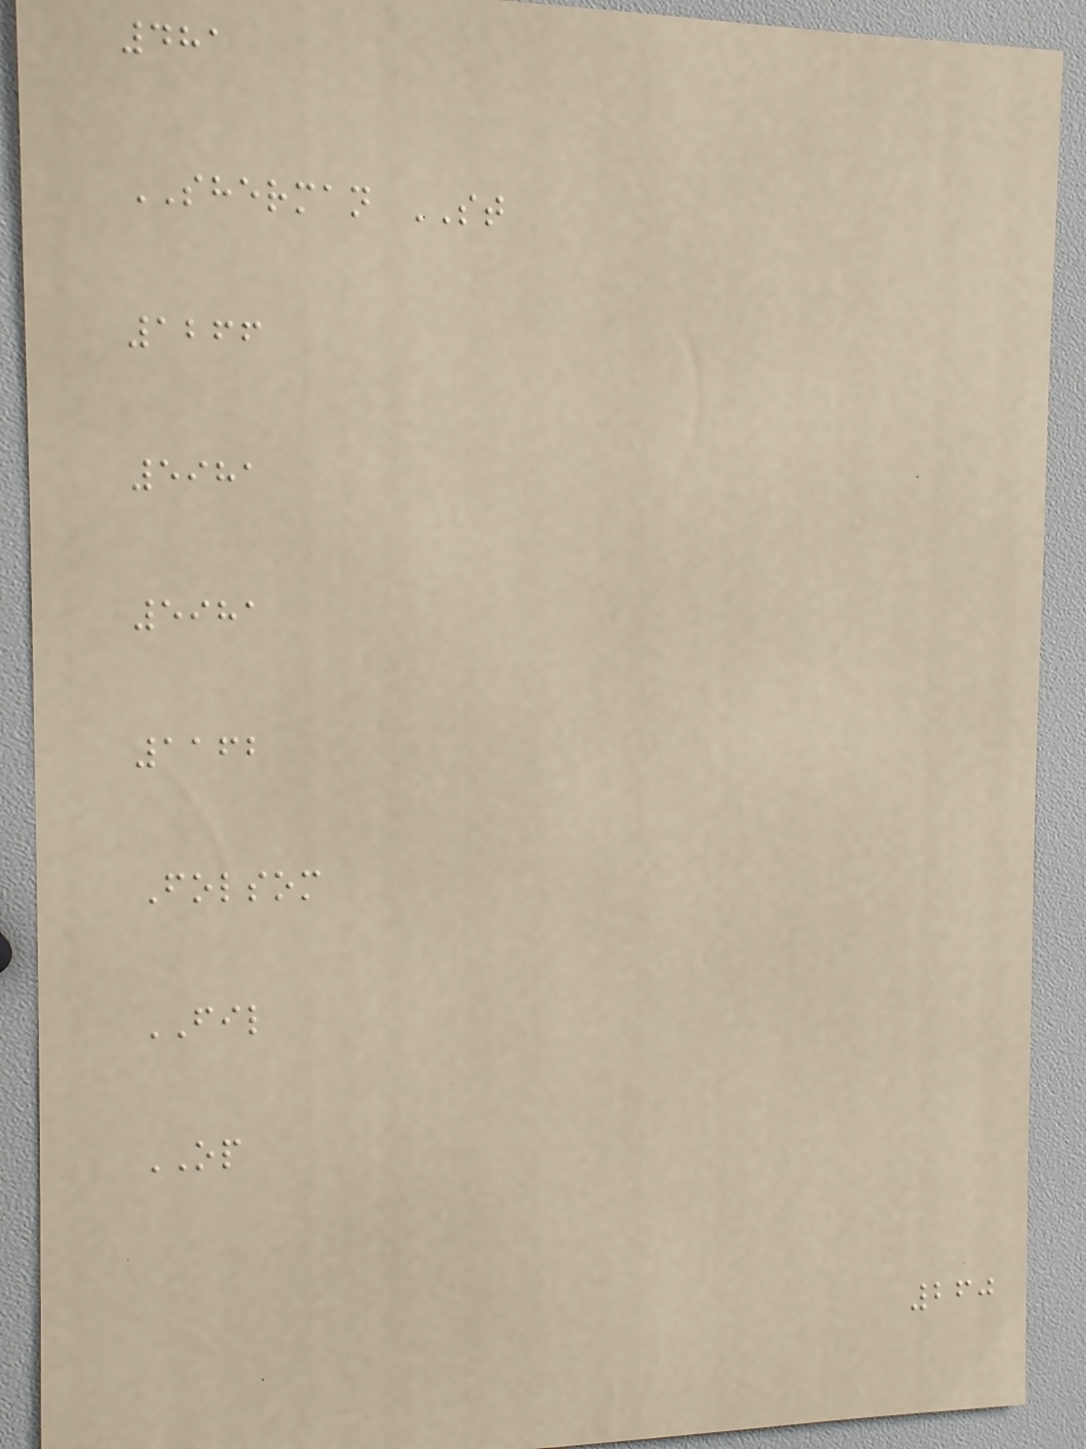481
SHERMAN ST
1266
5981
5981
1162
Folsom
FIL
OP
260
